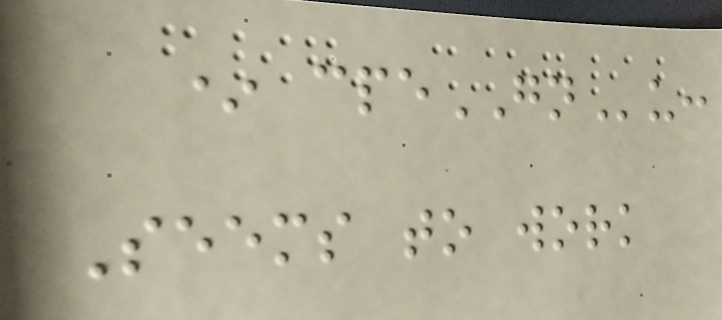* cpeGNu:
Seems to work
